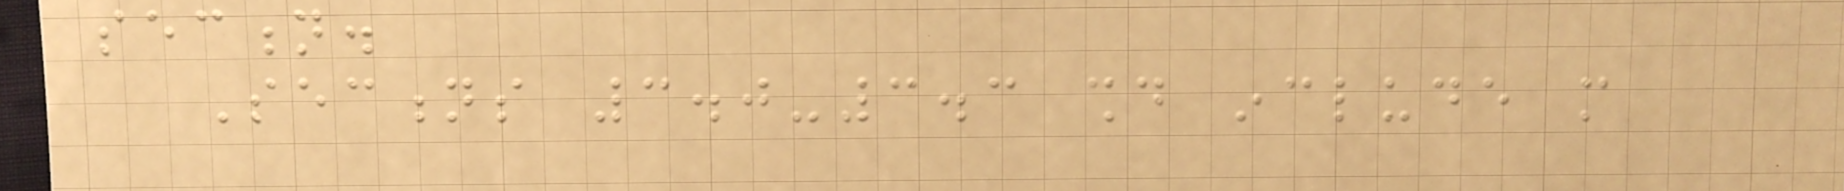section.
Sections 3.0-3.3 should include more
